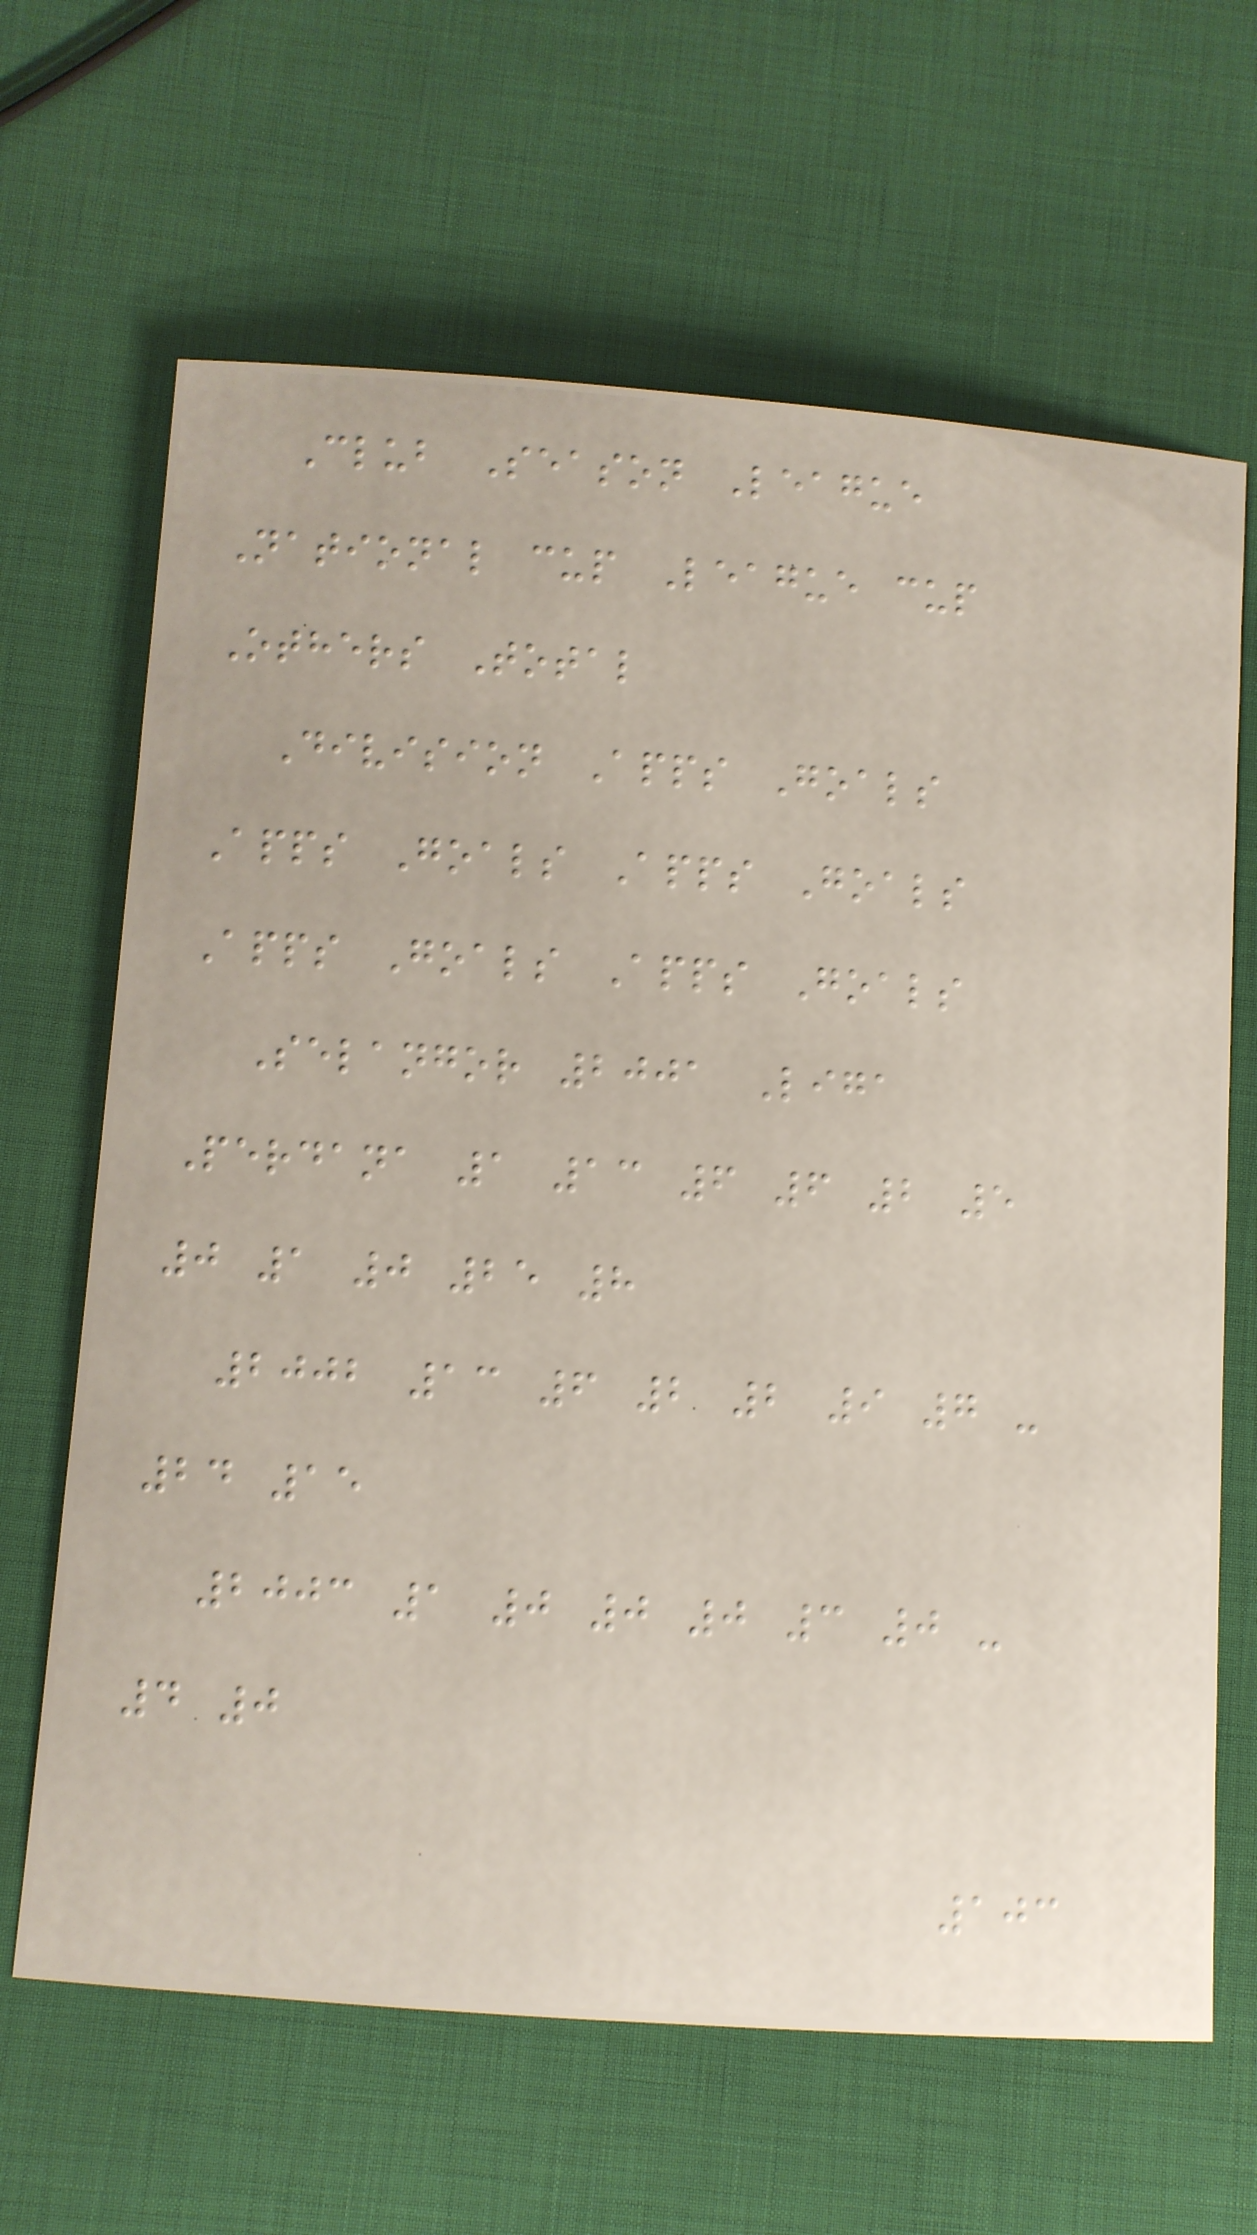Club Season League
National cup League cup
Others Total
Division Apps Goals
Apps Goals Apps Goals
Apps Goals Apps Goals
Selangor 2001 Liga
Perdana 1 13 6 6 2 5
0 1 0 25 8
2002 13 6 2 2 9 7 -
24 15
2003 1 0 0 0 3 0 -
4 0
103
